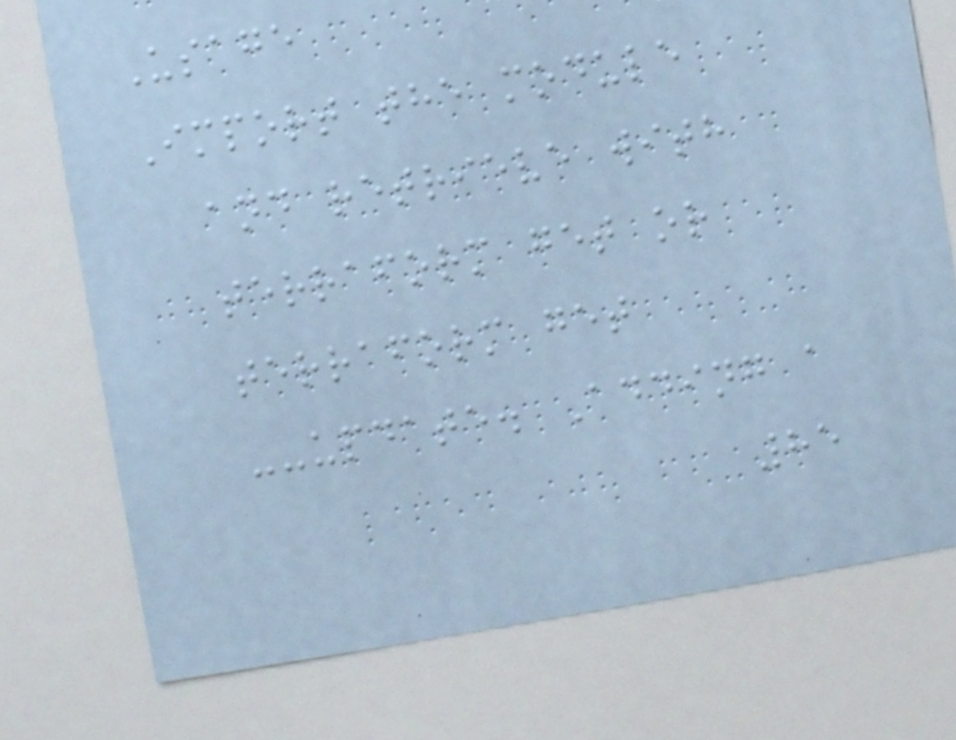Usage
Import the module
and retrieve with
terraform get or
terraform get
--update. Adding a
85
